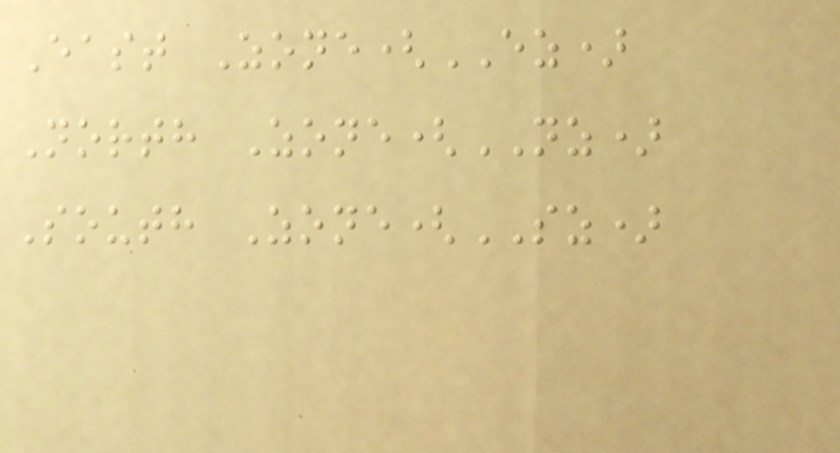East Zone(EZ)
North Zone(NZ)
South Zone(SZ)
